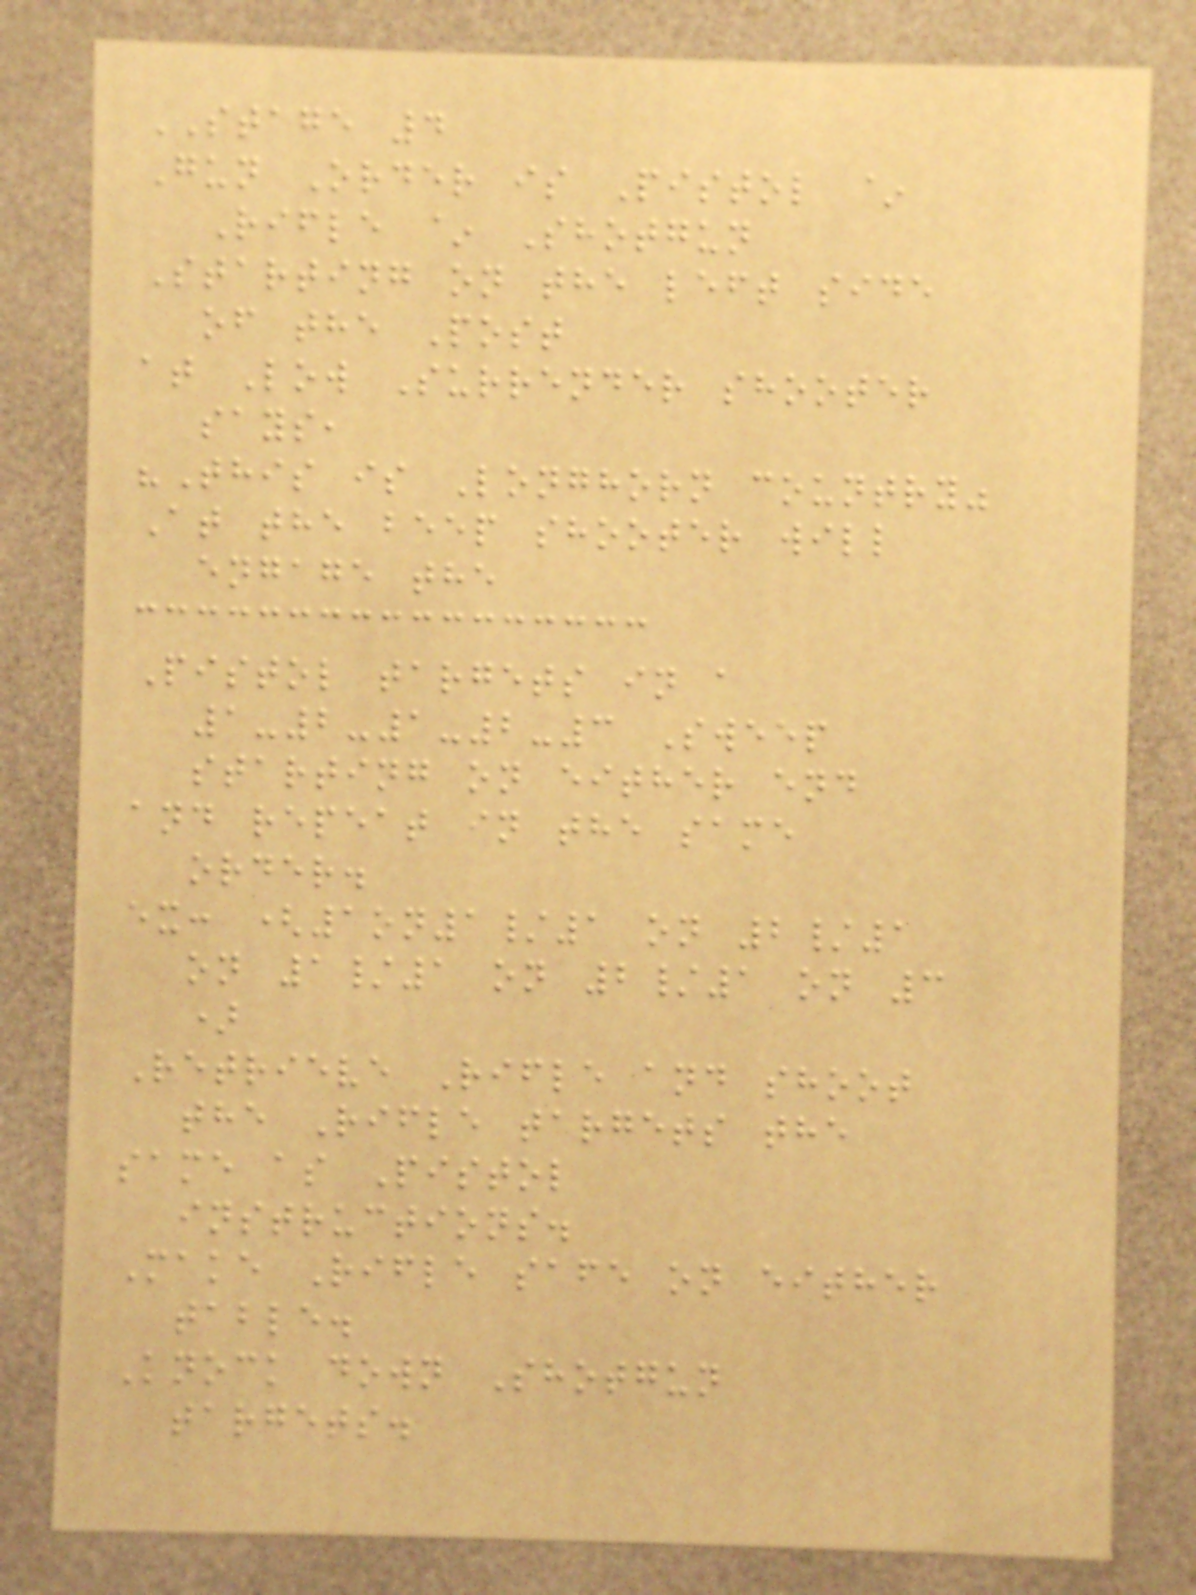STAGE 4
Gun Order is Pistol ~
Rifle ~ Shotgun
Starting on the left side
of the Post
at Low Surrender shooter
says,
"This is Longhorn country"
At the beep shooter will
engage the
Pistol targets in a
1-2-1-2-3 Sweep
starting on either end
and repeat in the same
order.
ex: (1on1/1 on 2/1
on 1/1 on 2/1 on 3
)
Retrieve Rifle and shoot
the Rifle targets the
same as Pistol
instructions.
Make Rifle safe on either
table.
Knock down Shotgun
targets.
